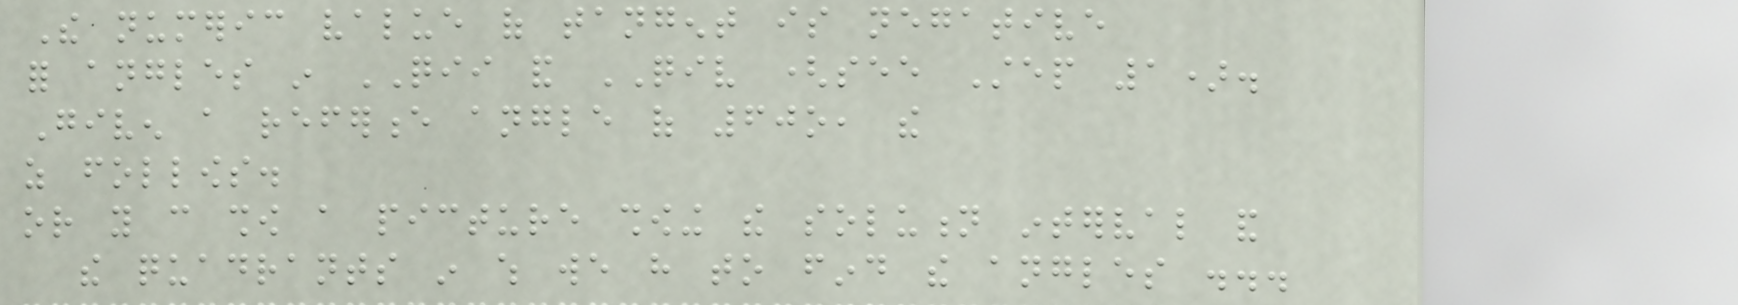The numeric value of tangent is negative
for angles in QII and QIV (see Step 1).
Given a reference angle of 60o, the
as follows.
or you can show a picture showing the solution interval and
the quadrants in which we have to find the angles ...
